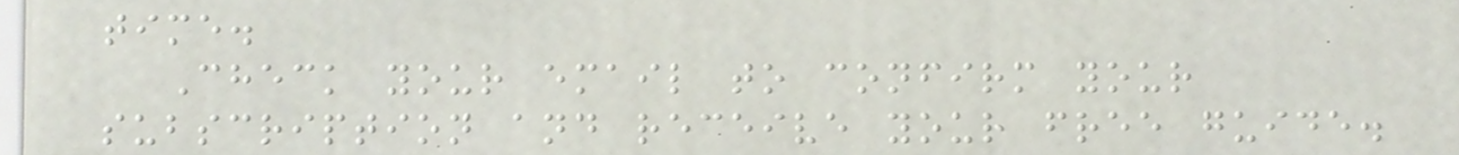time.
Check your email to confirm your
subscription and receive your free guide.
